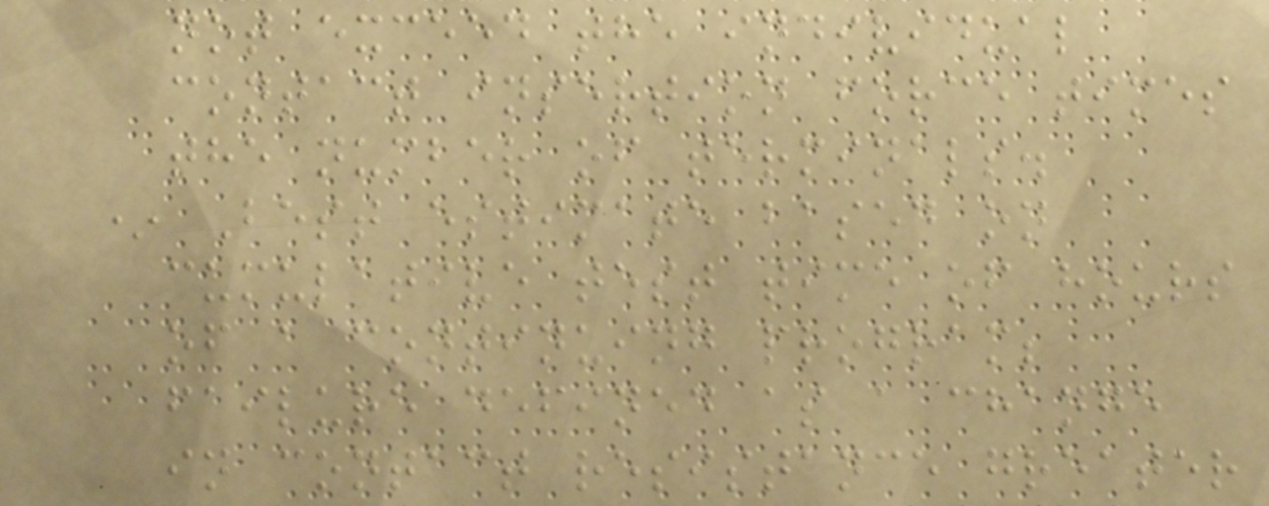not exceed the individual
contact insertion force times
the number of terminals.
* Best estimate based on
cumulative test time of hours
of a continuing program;
failure defined as a change
in contact resistance greater
